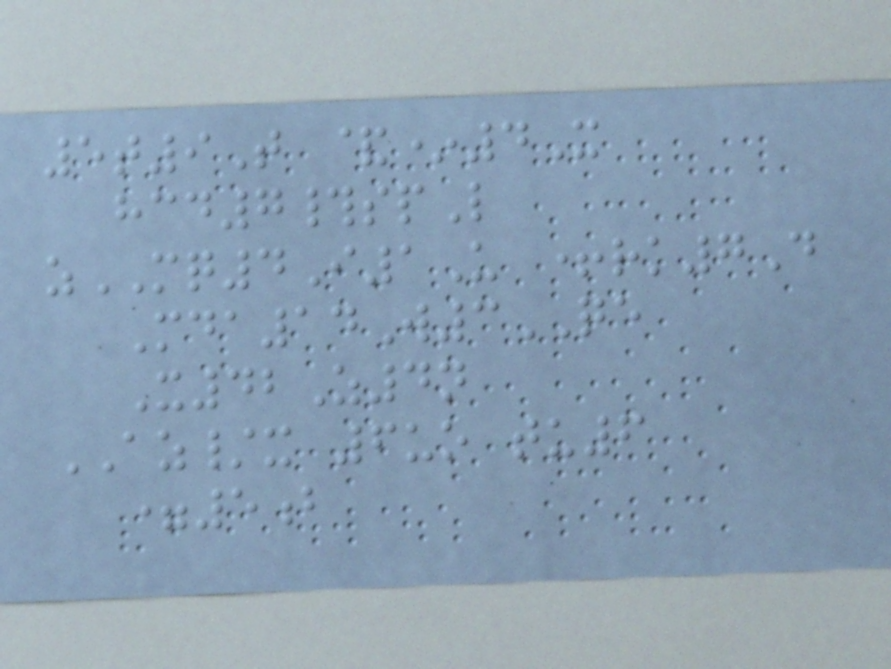5t9T &*4X
hcd7#spL
zMQ4I1U +rk7D
Mda14W3QE
X42Z4n
AZ/x 6uo tu6
=5b
